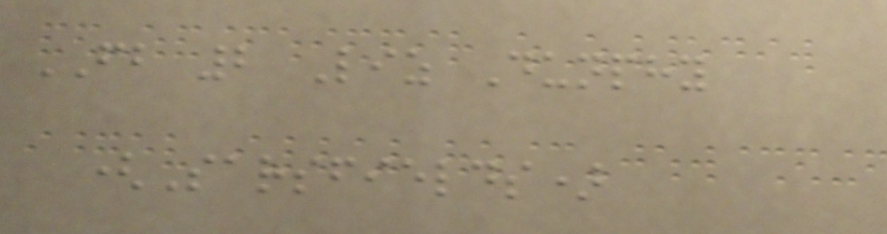FB 2 Liz Dunphy
(Sarsfields)
